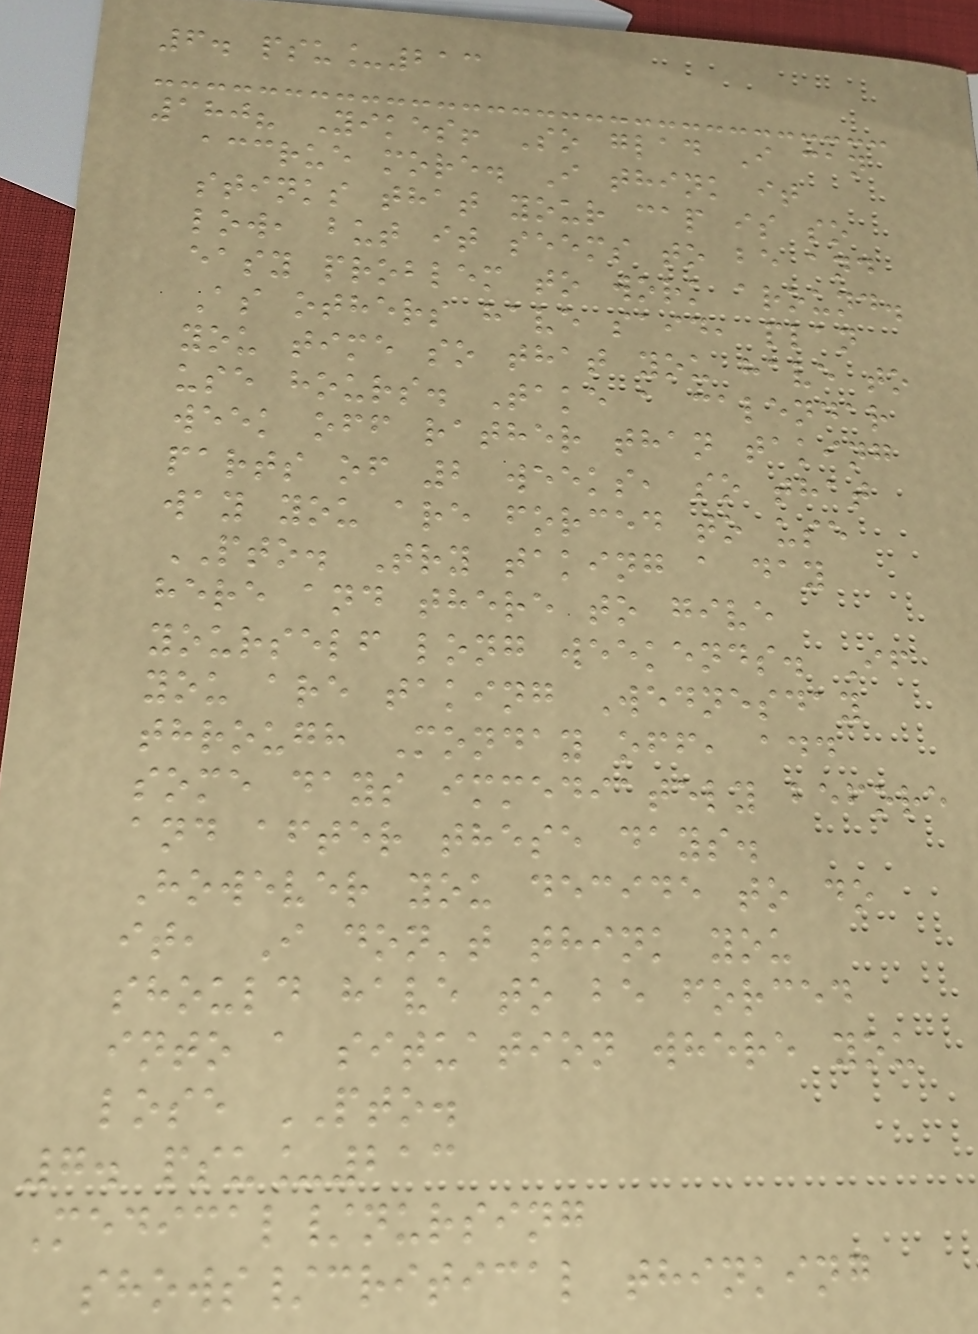6. psu_213
180? Yikes! So glad I can
accrue more. I think it
stinks that your cap is so
low, but it seems to be and
easy problem to work around.
As others have said, plan
you time so that you have to
use hours. Take a calendar
week off rather than taking
parts of 2 weeks, so that
way you are forced to use
PTO. Try taking a day
here and there to give
yourself long weekends. If
you are taking Wednesday
through Monday off, add
some days immediately before
and after these days.
However you decide to do
it, I don't think you
should have to be forced
into a situation where you
lose PTO.
7. psu_213
Medical/nursing
shows/critical thinking
